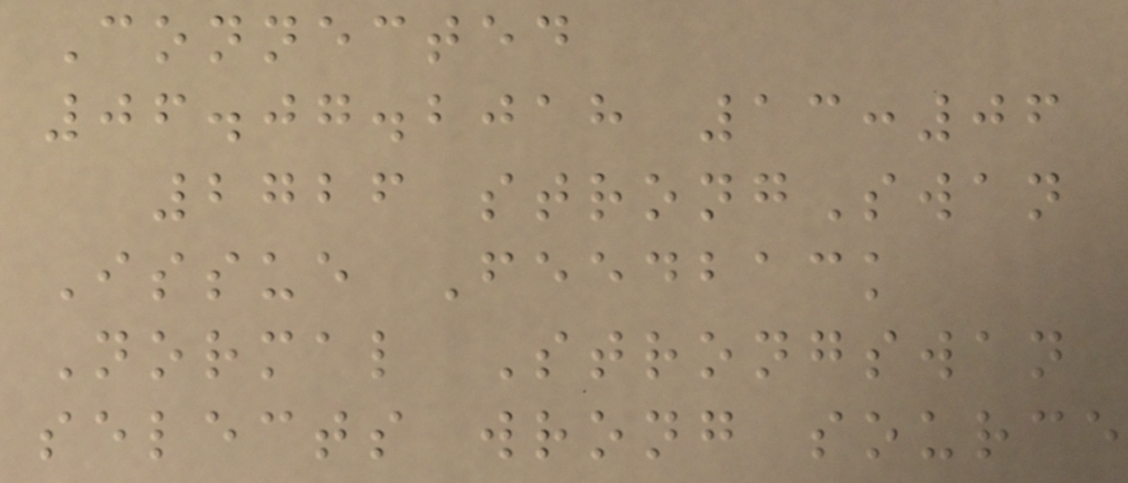Connected
06.07.2018 13:06
2726 strongSwan
Issue Feedback
Normal Strongswan
selects wrong source
